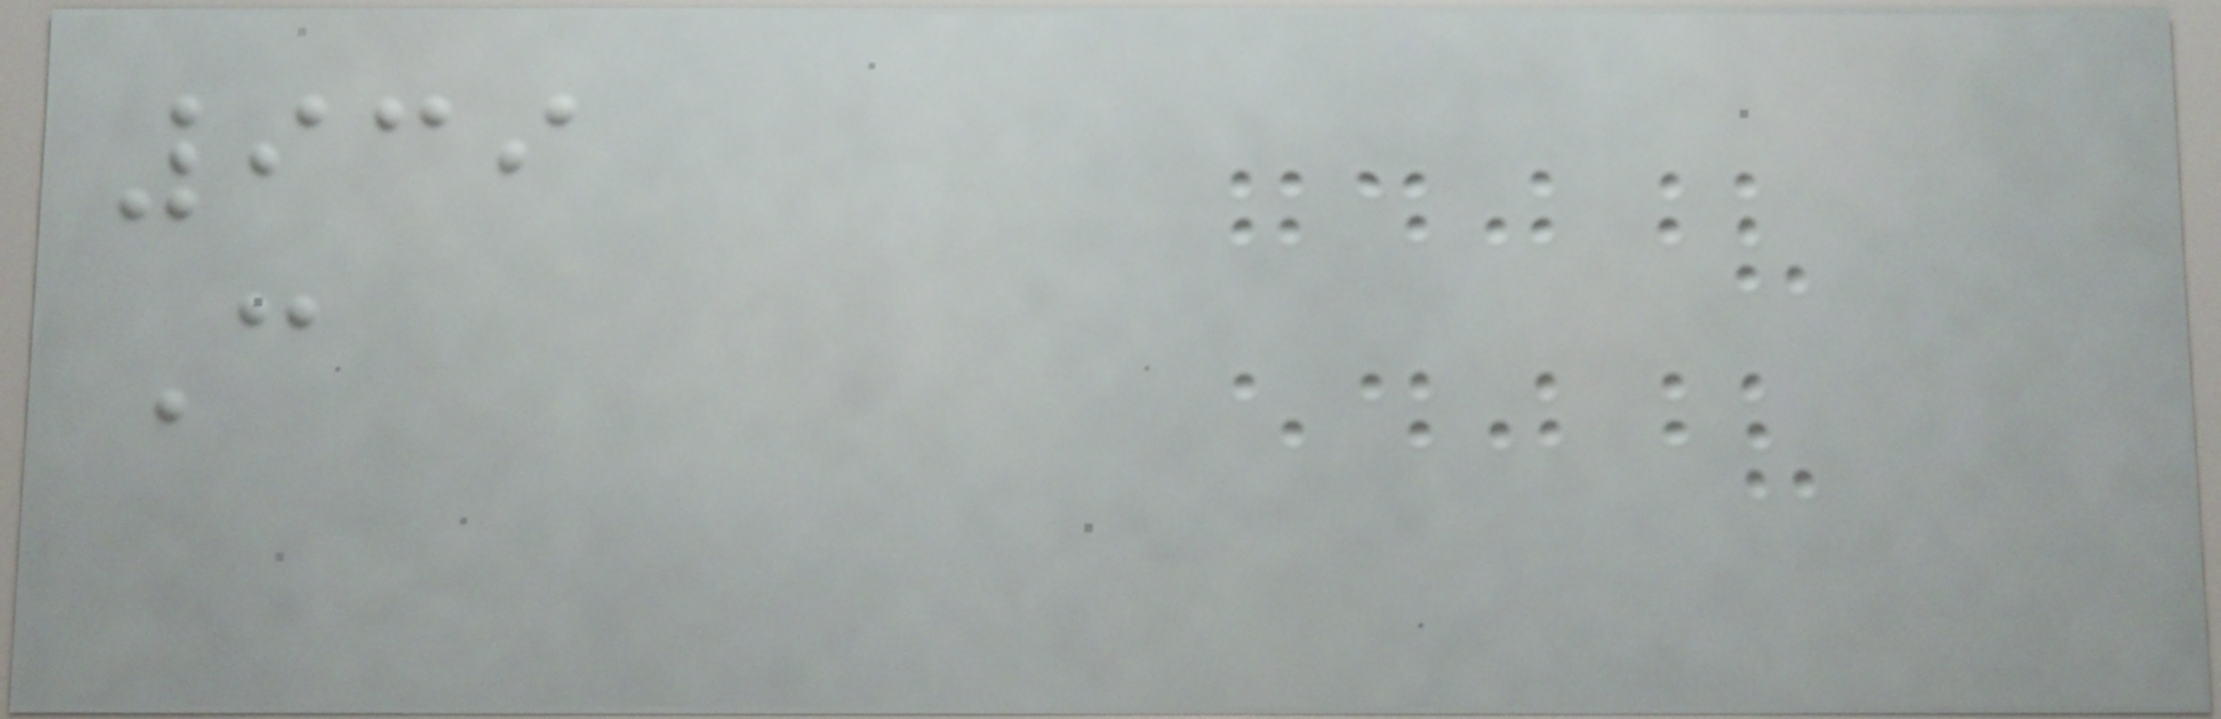939
C
